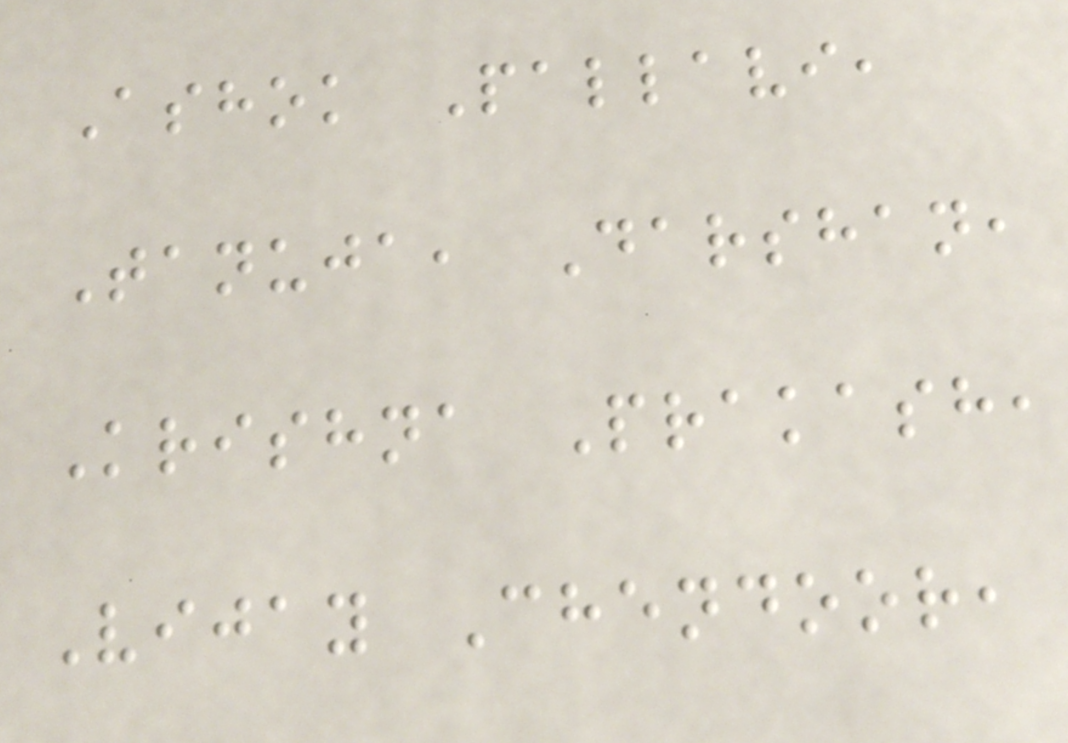Ashok Pallavi,
Tanuja, Darshan,
Krishna Prakash,
Vijay Chendoor,
